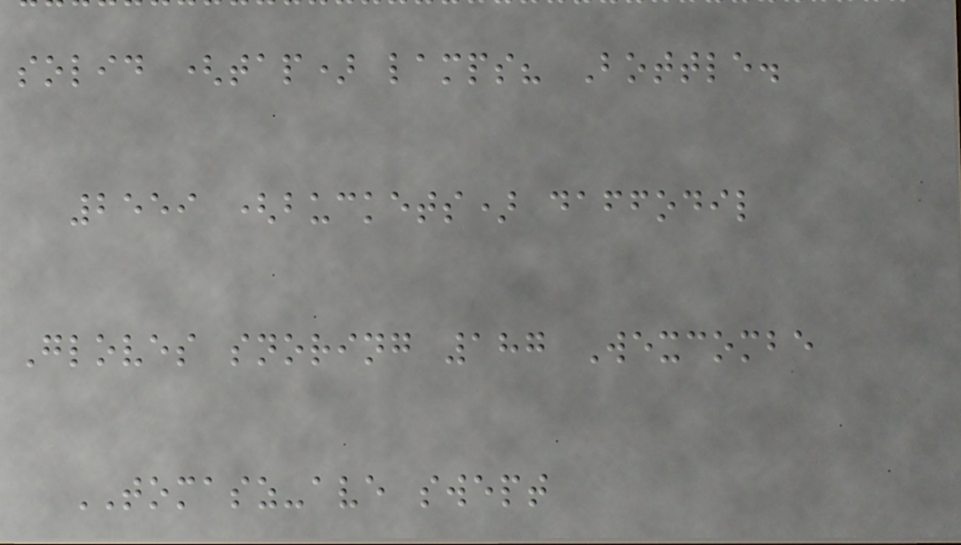solid (tap) lamps? Bottle.
2559 (buckets) daffodil
Gloves snoring 187 Wexcombe
TOMASZ-ave swept
